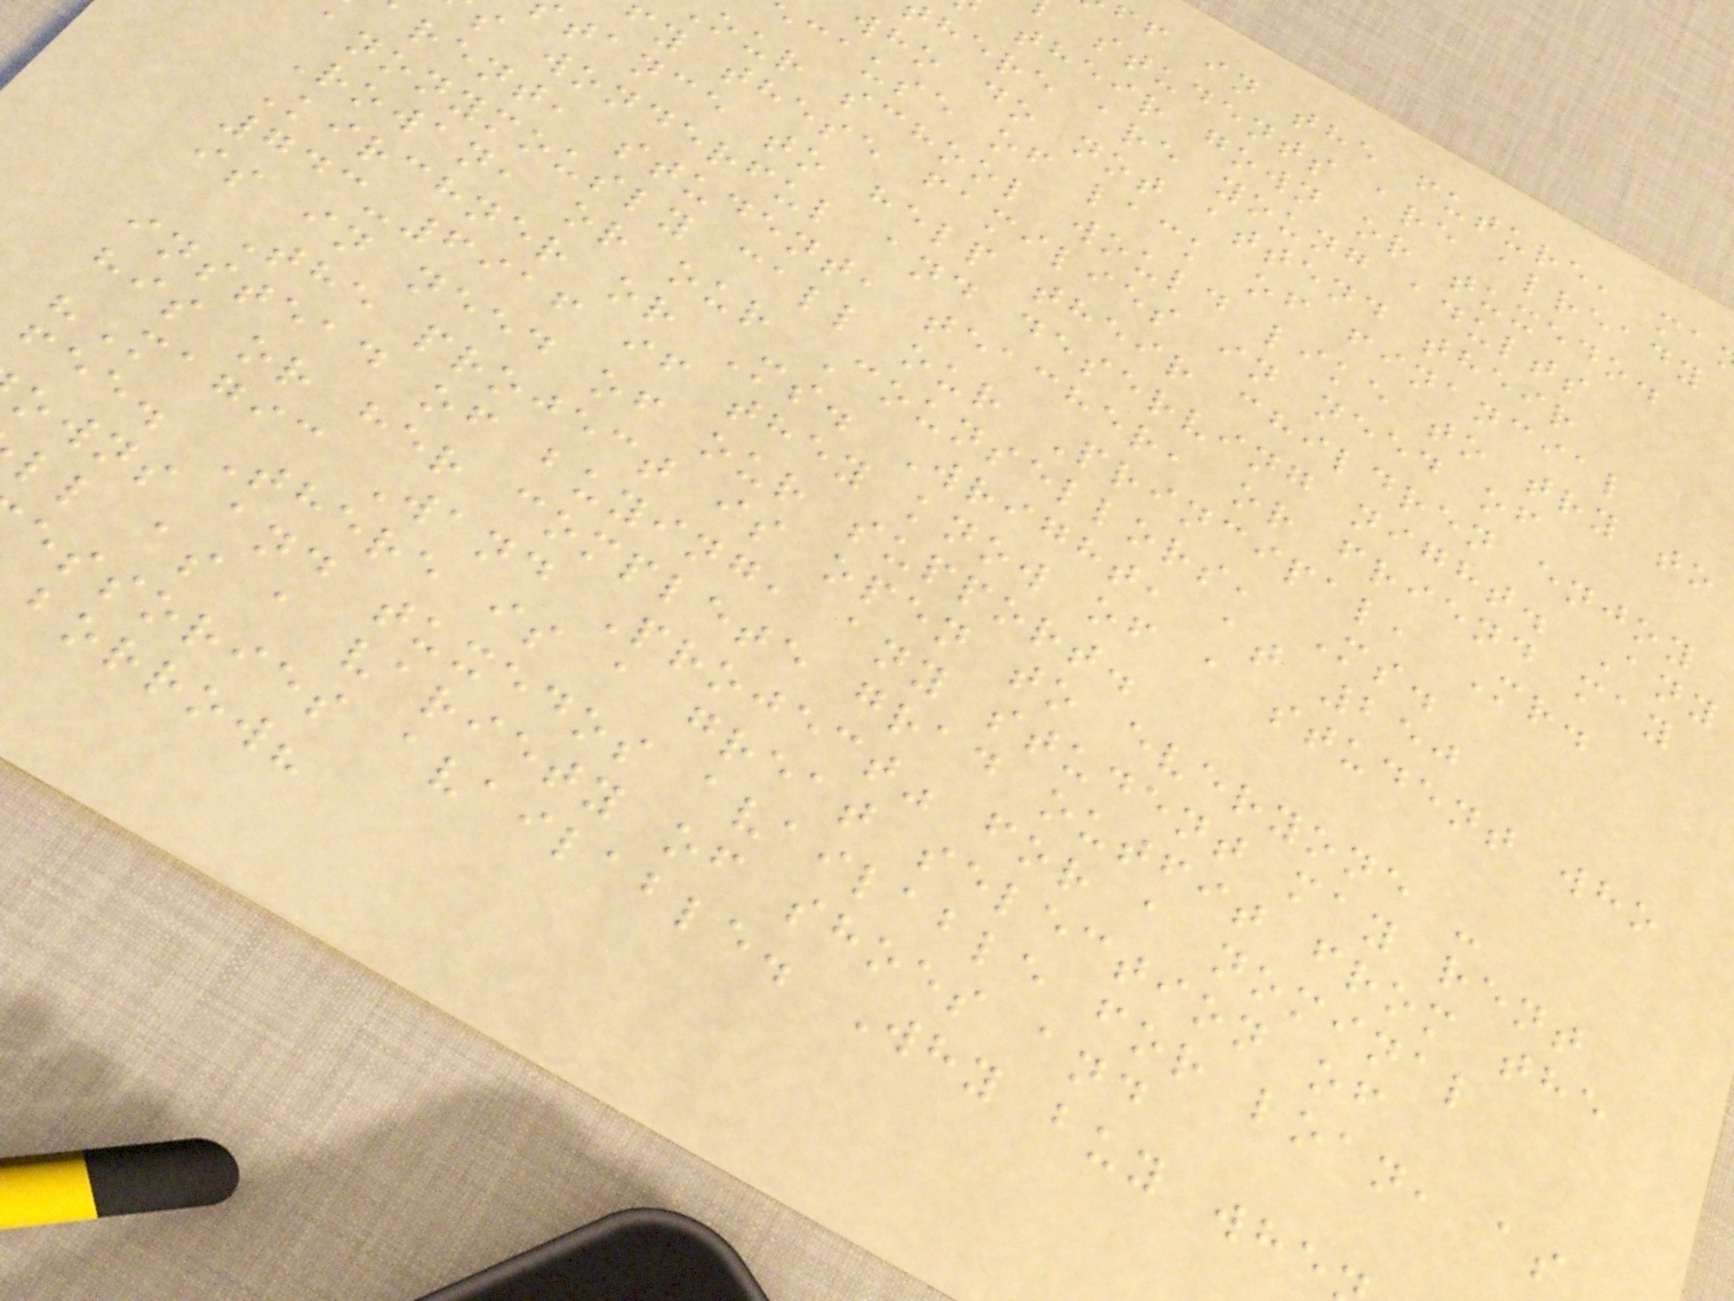ff in the future, ma
students are already
their gown or tuxedo.
here are young adults
who do not attend their
cause of lack of financial
our school would like to try to
fy these families in need of
tance to help their children enjoy
s wonderful and deserving night. Any
rent, student, teacher, or friend may
anonymously call our Principal, Mr.
Rowan, or our Counsellors, Ms.
Kirchner or Ms. Wright, at 250
743-6916 if they know of a student who
is in need of our support.
The project is open to everyone -
instead of buying, any student may rent
his or her complete grad outfit from the
"Magic Wand Project" for a nominal
fee. There is a great selection of
owns and tuxedos available for loan, as
ll as a variety of shoes and
essories available. Why buy whe
borrow?
